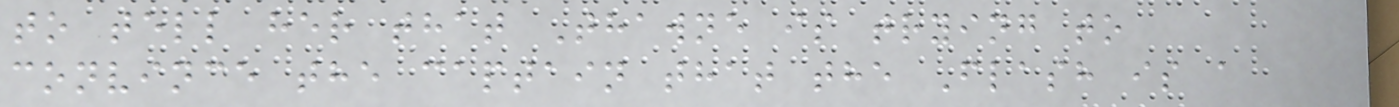to tell her that Thawne is trying to
convince the captain that the Flash is a
